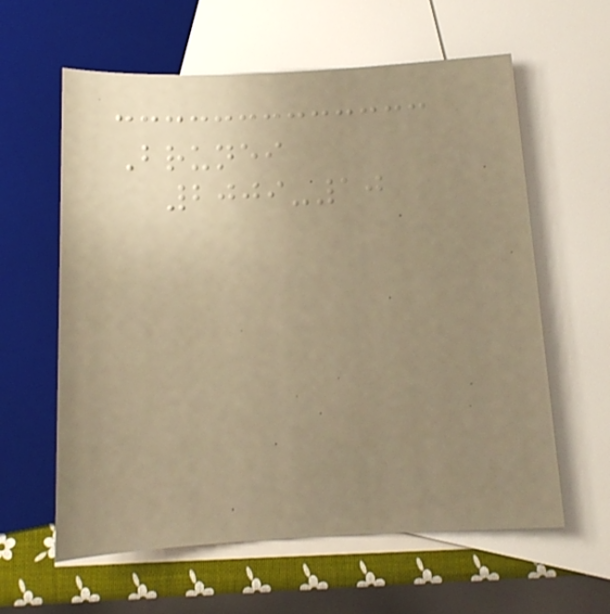Brunei
2009-10
